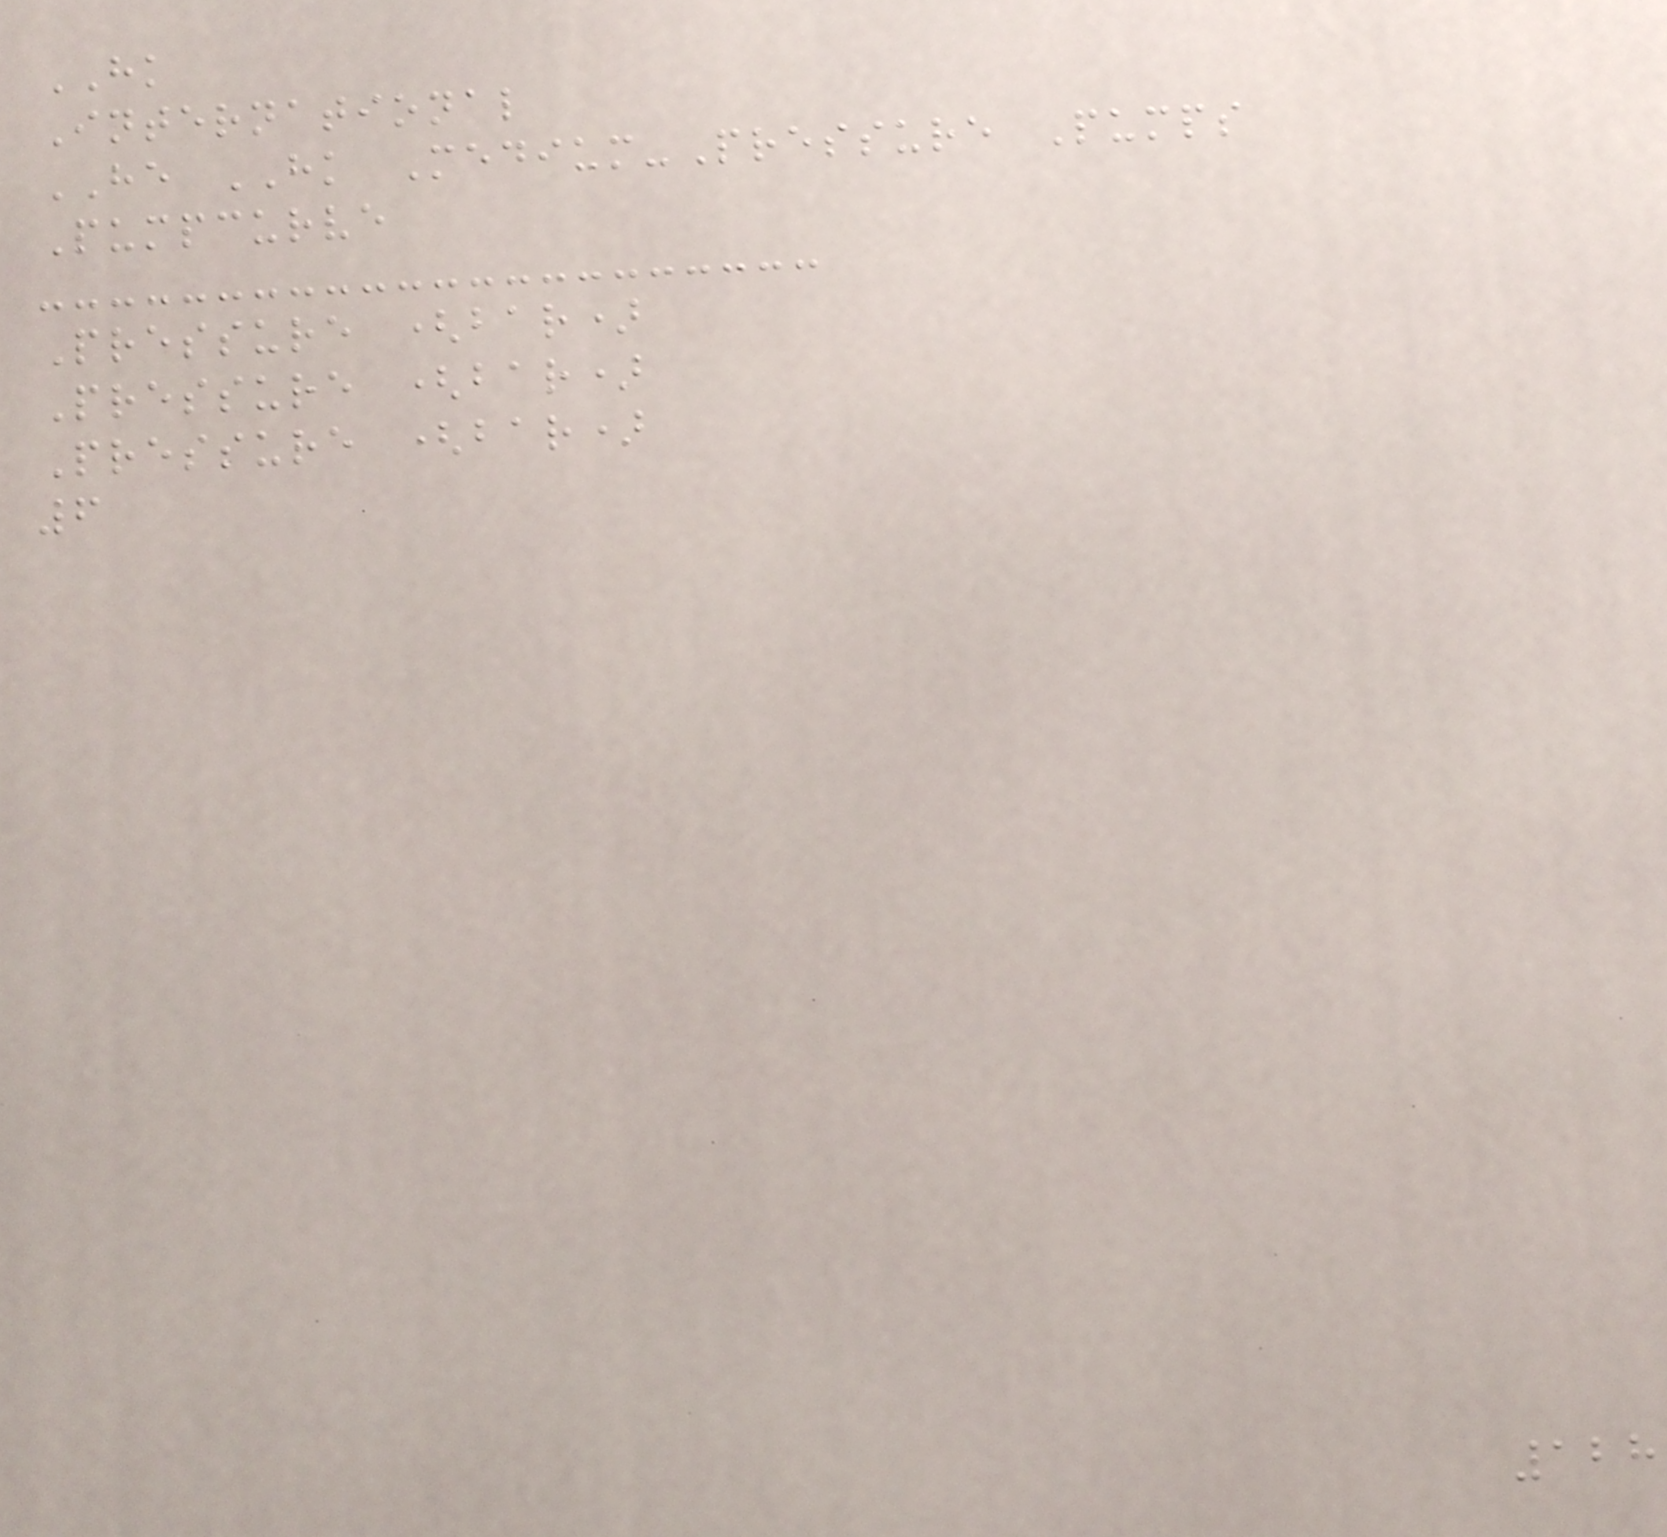HK
International
HE HK Medium-Pressure Pumps
Pumpcurve
Pressure (bar)
Pressure (bar)
Pressure (bar)
6
128
